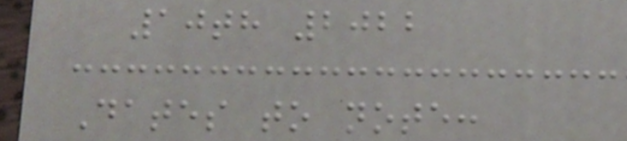10th 2022
Dates to note:
